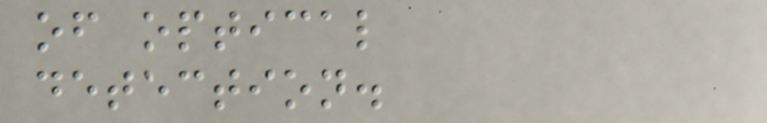of optical
detection.
